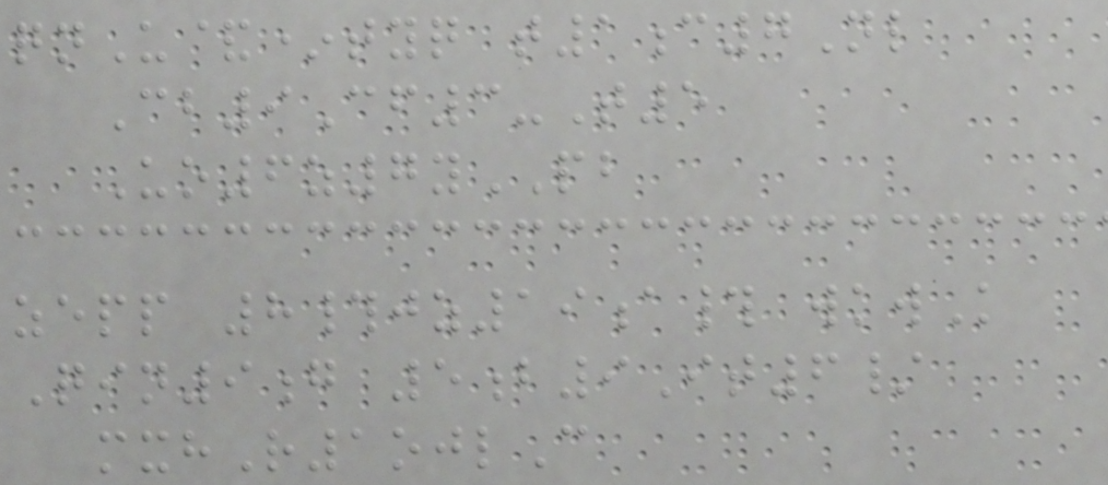qnU&*tyq t1c7Nl
Cb9Cf3-T5
Uo6z7yPB
zepp 8#jz19a# wkwK
Qin9g 5b9It6/
mxhR1ojlC
